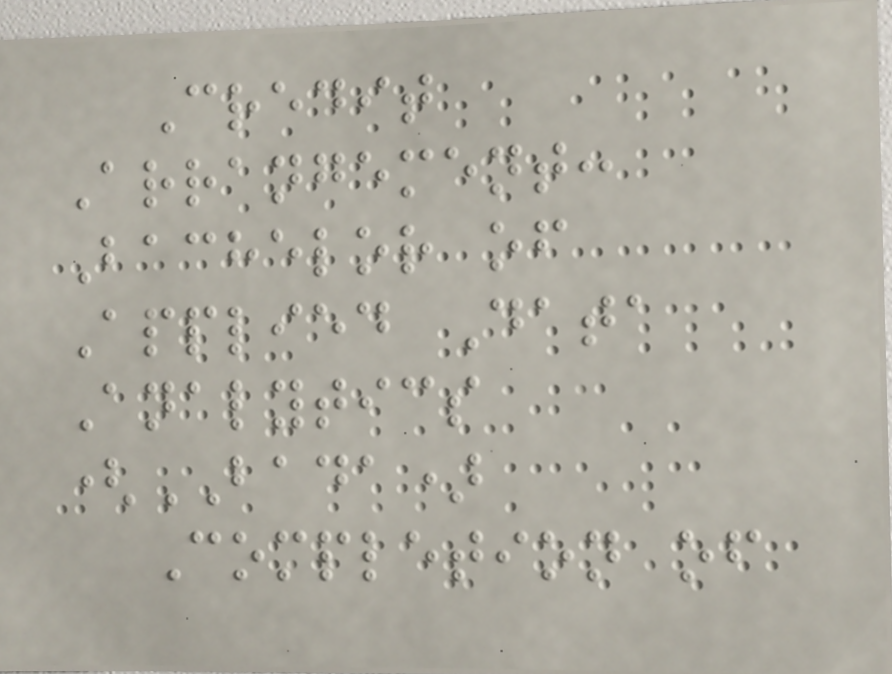Credit
Arrangement:
Bachelor of
Applied Data
Analytics
(BADA)
Completion of
